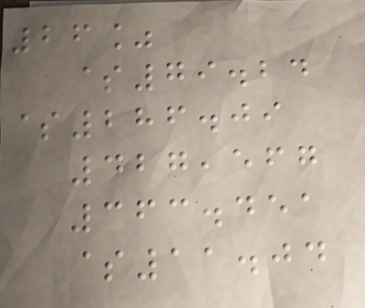26%
$79.24
$286.09
427,567
363.451
$11.04
